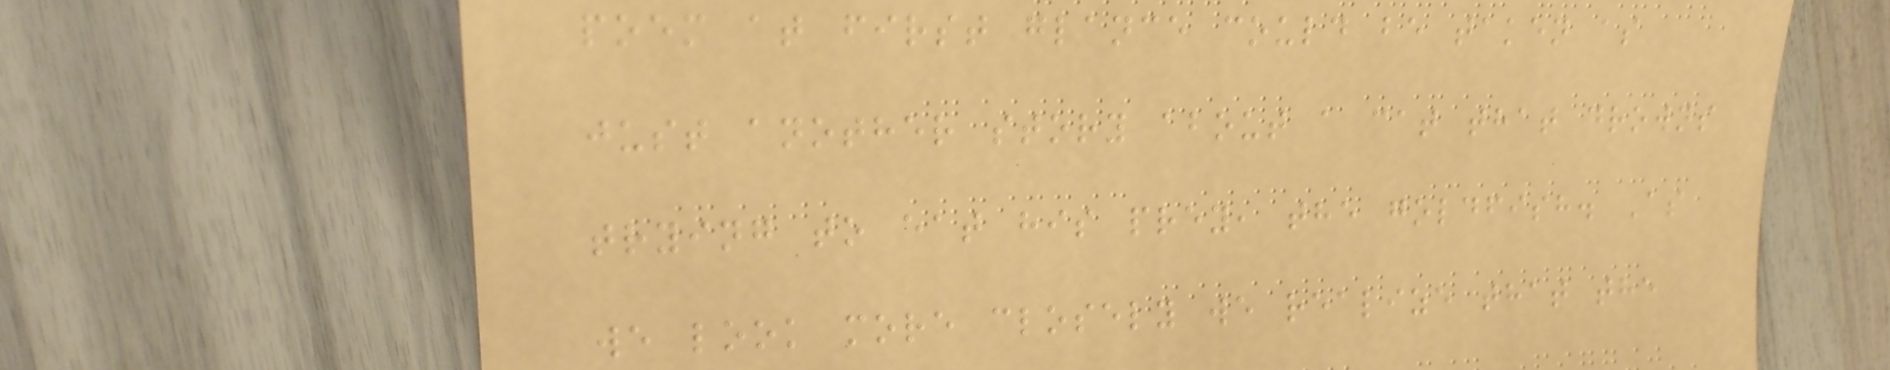poem at first glance could be taken as
just another story about a cat that drowns
trying to eat his prey, the goldfish. As
we look more closely we realize that the
